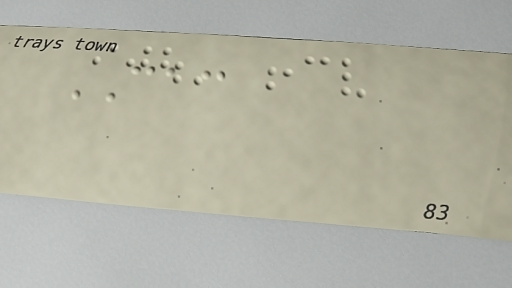CAC
